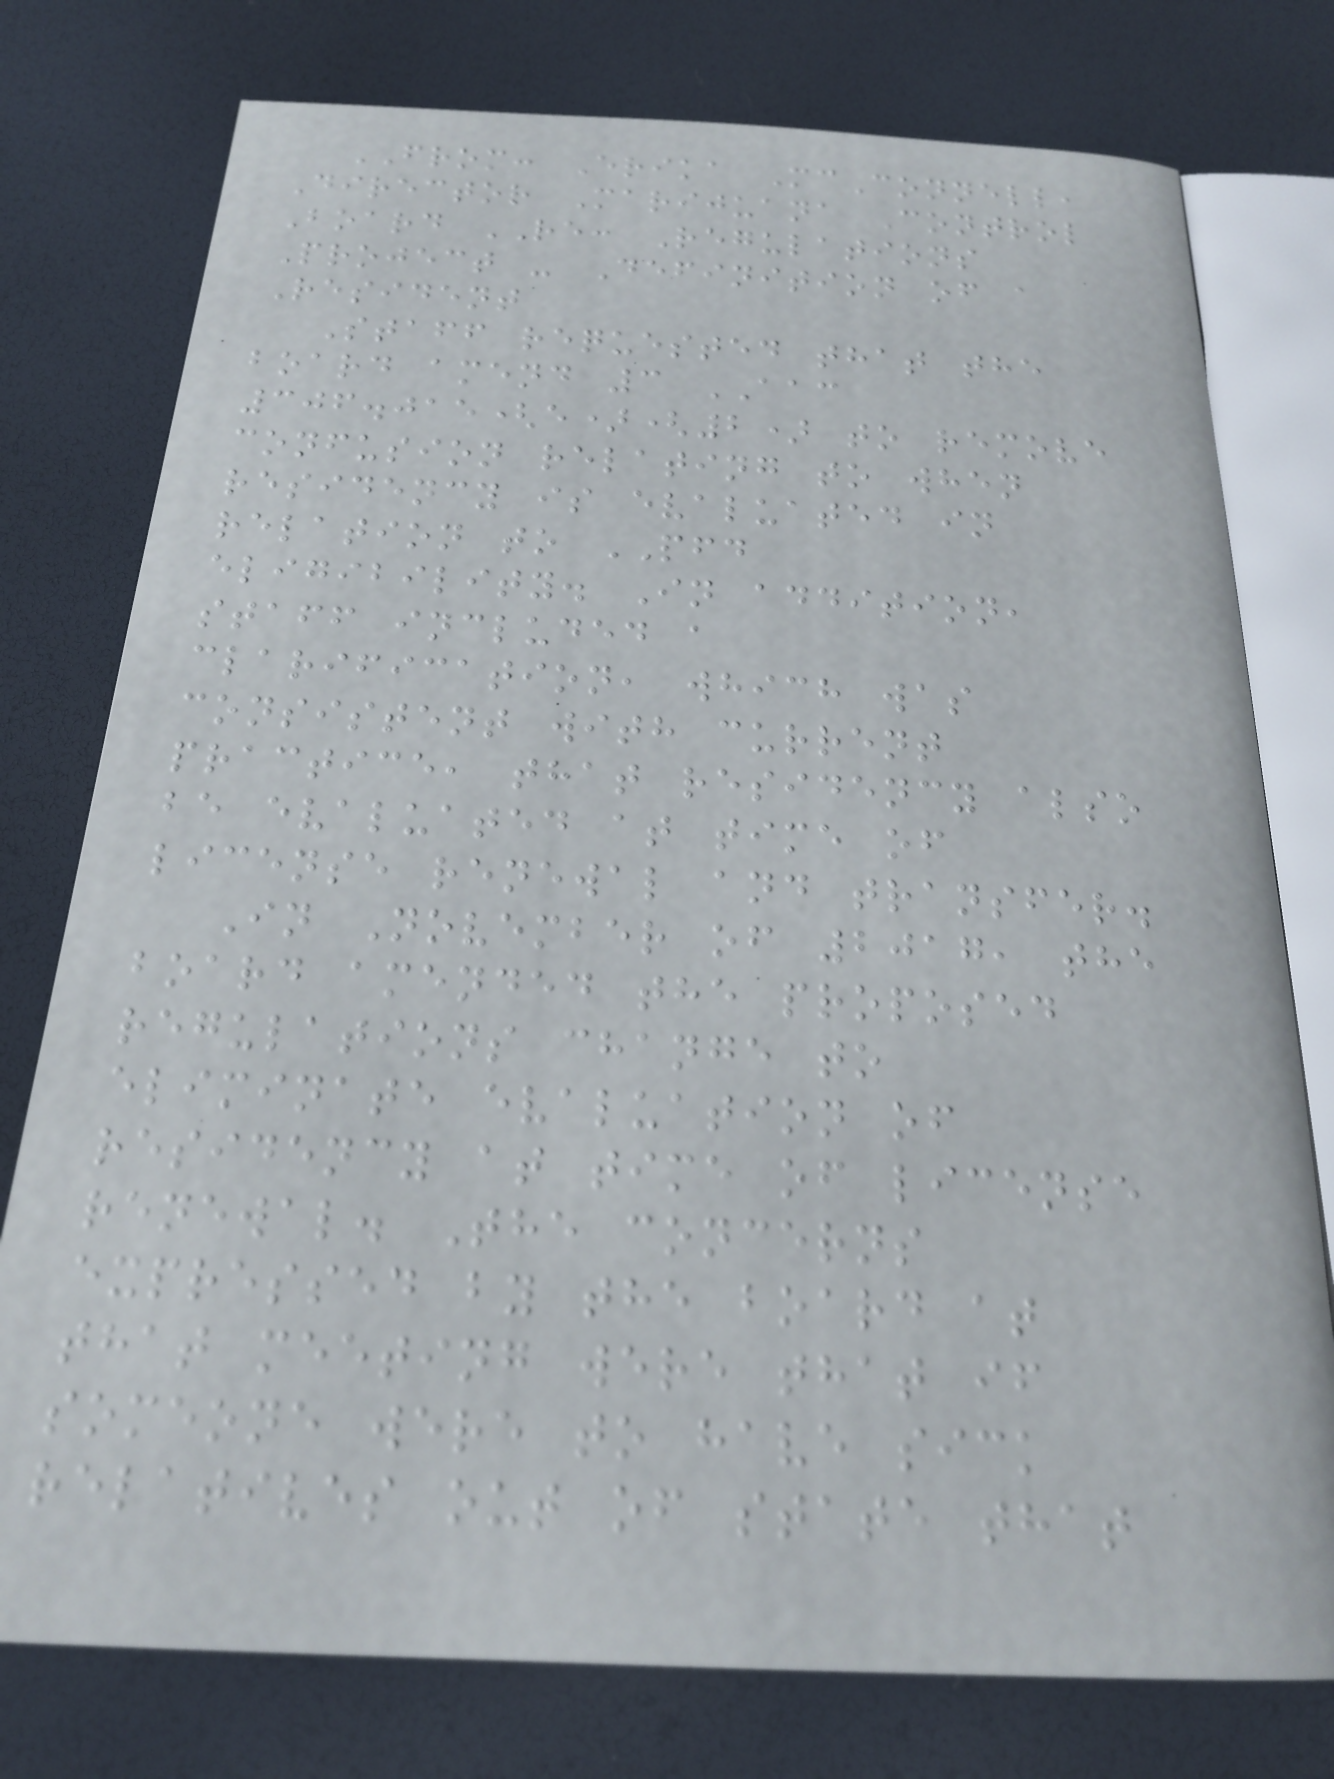FROM: Erika McConnell,
Director Marijuana Control
Board RE: Regulations
Project - Definition of a
Resident
Staff requested that the
board amend 3 AAC
306.015(e)(2) to remove
confusion relating to when
residency is evaluated in
relation to PFD
eligibility. In addition,
staff included a
clarification, which was
consistent with current
practice, that residency also
be evaluated at time of
license renewal and transfer.
In November of 2017, the
board amended the proposed
regulations change to
eliminate evaluation of
residency at time of license
renewal. The concerns
expressed by the board at
that meeting were that if
someone were to have sick
relatives out of state that
